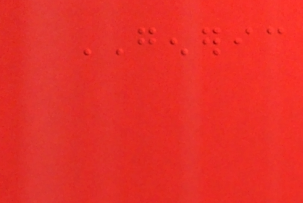GENERIC
